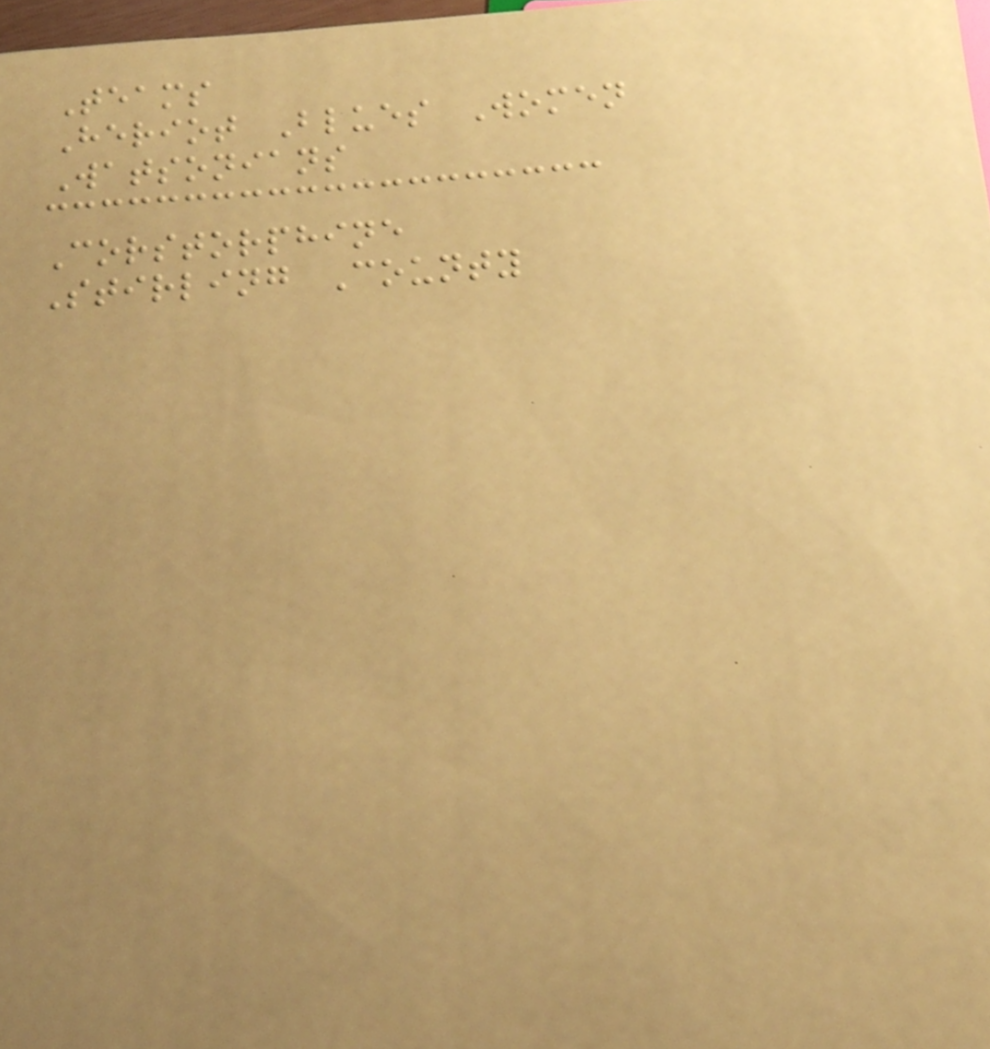Teams
Heriot Blues Women
Watsonians
Corstorphine
Stirling County
